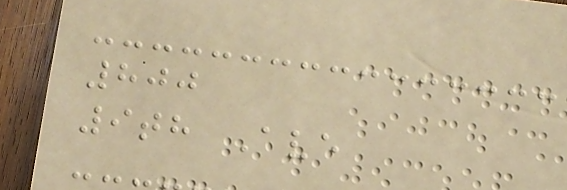800
9th Ave
